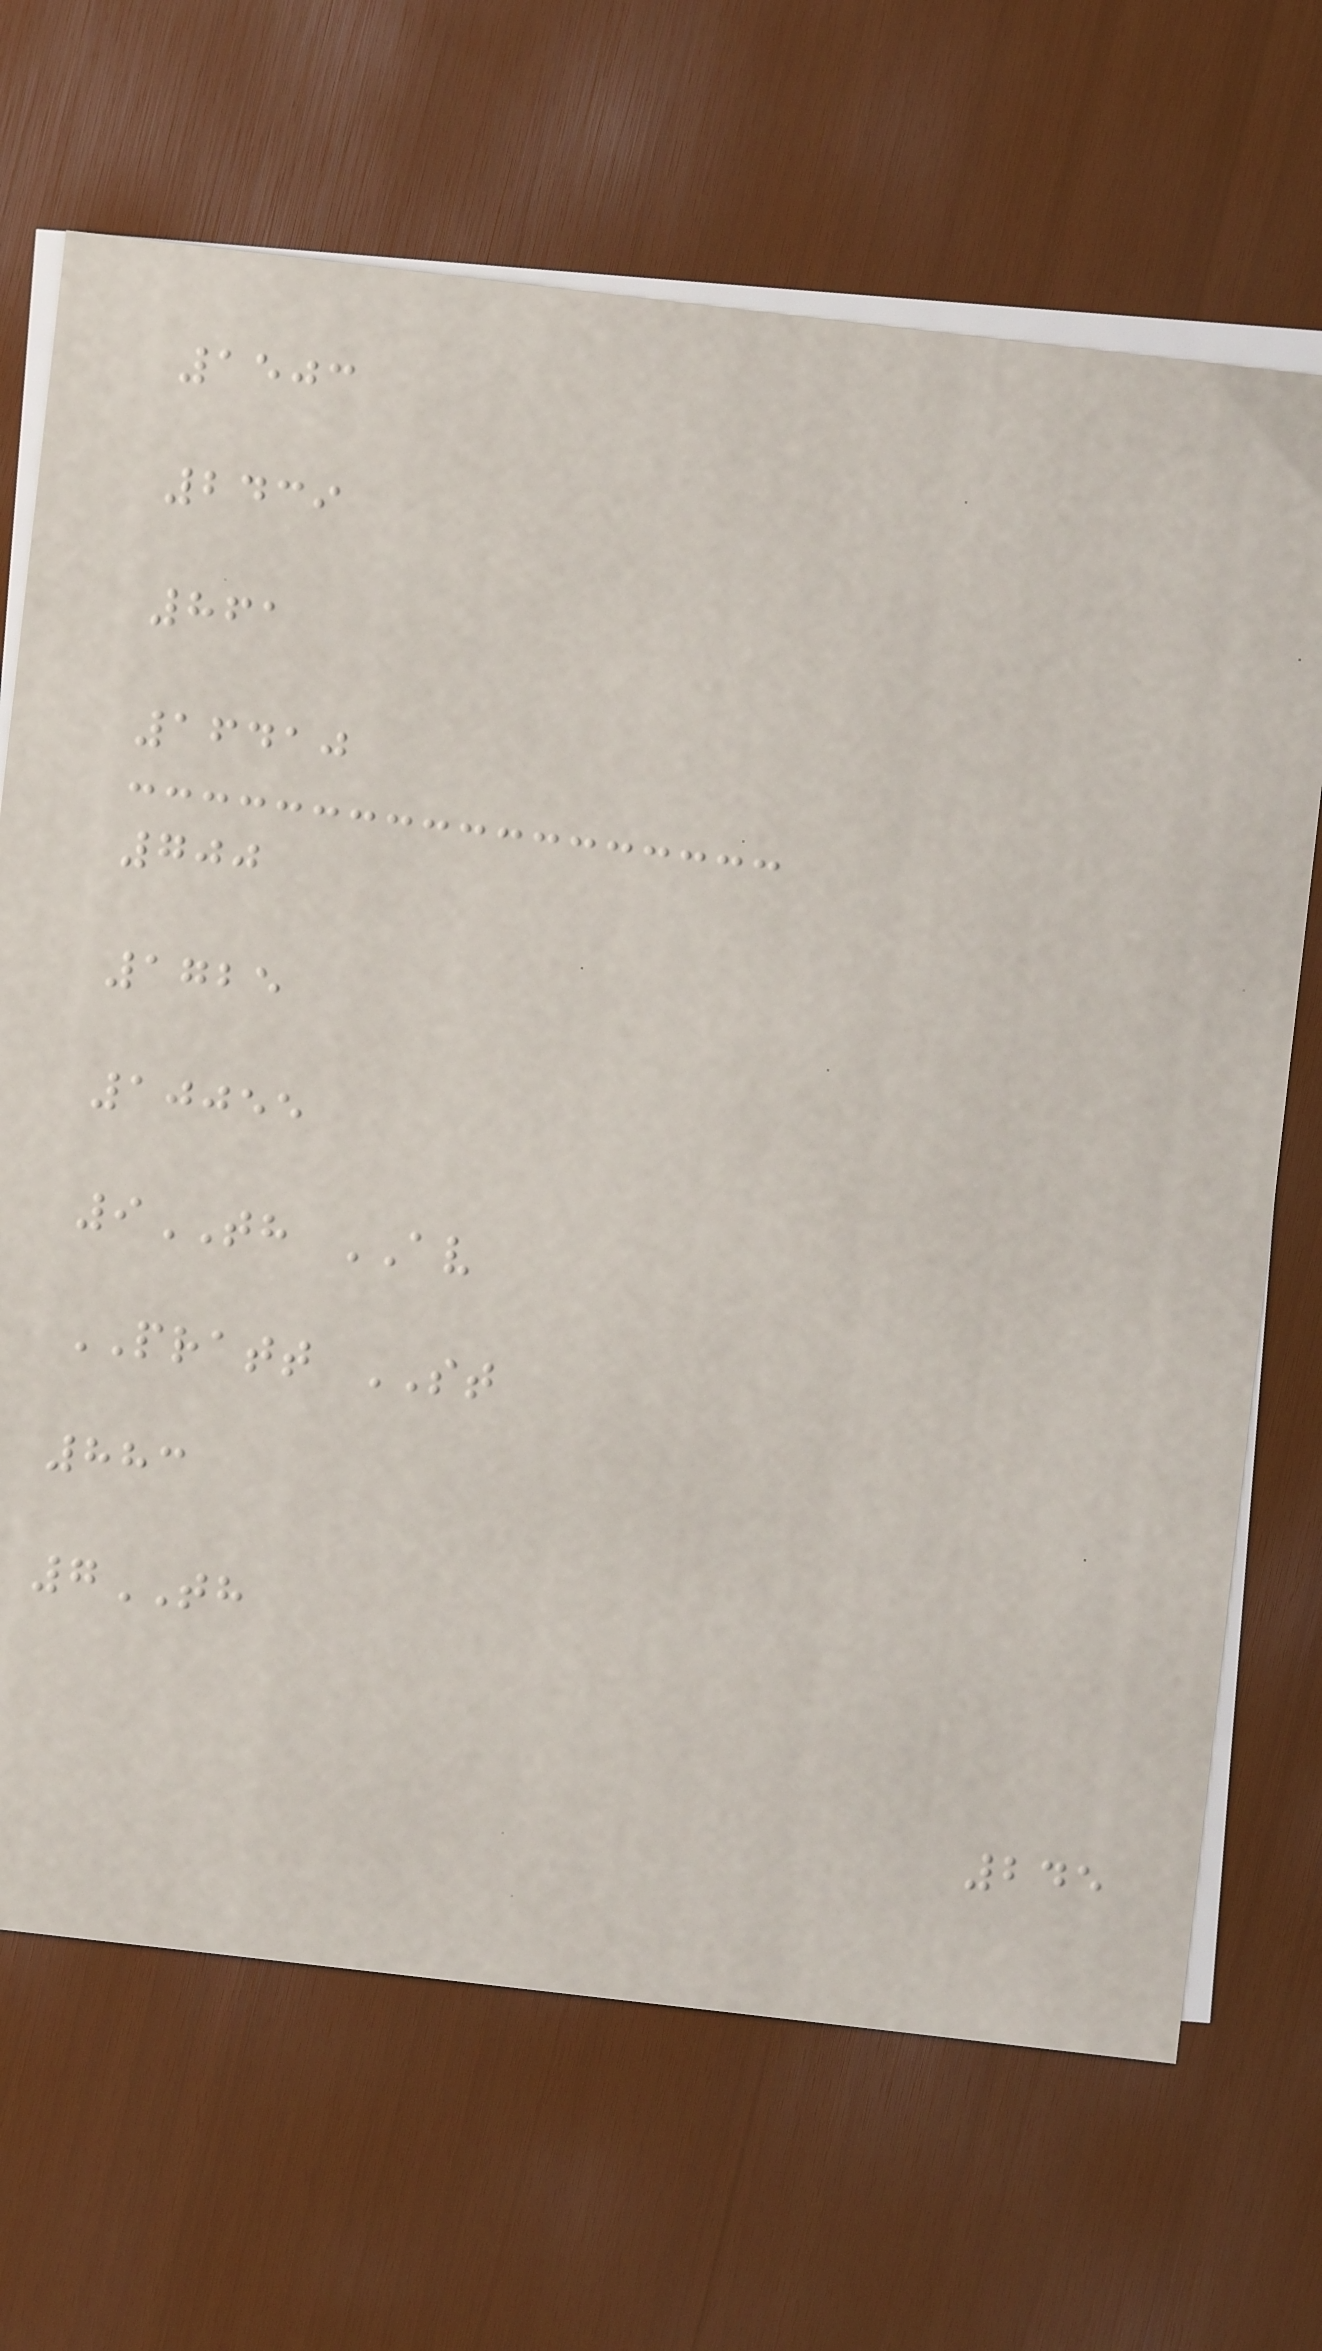1503
2439
861
16410
700
1725
10055
9TH AV
PRATT ST
883
7TH
245
